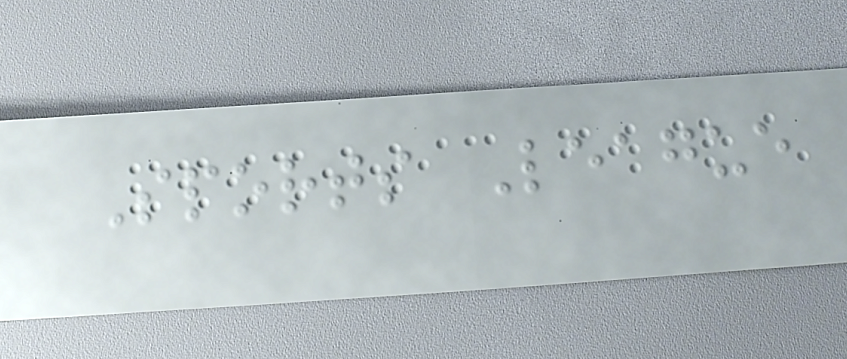Sports League
